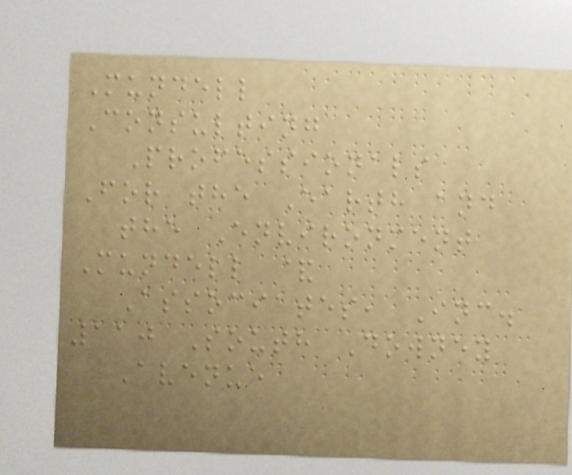Mundell
Consulting
Professionals
For the Earth and
the Environment
Mundell &
Associates, Inc.
110 South Downey
Avenue
